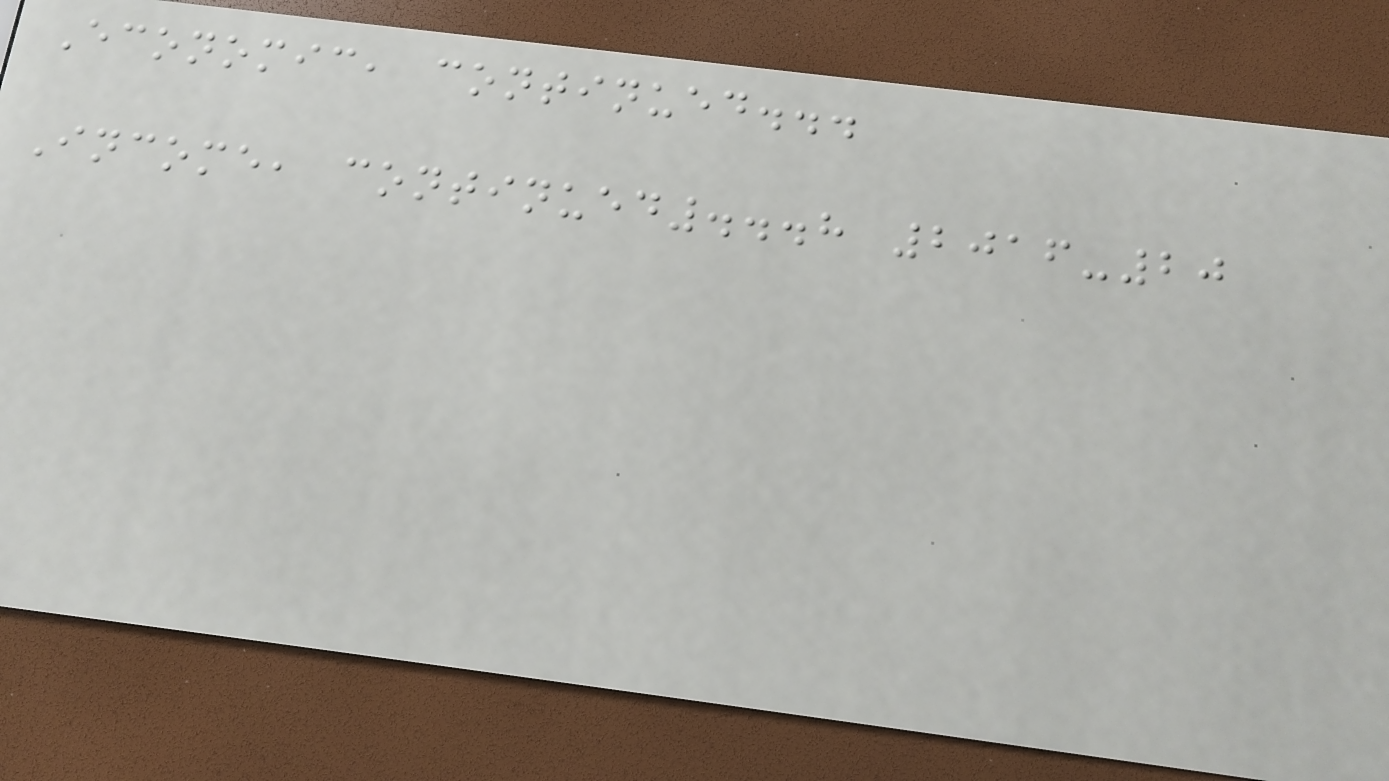Economic, continued...
Income, continued...8 2016-20
